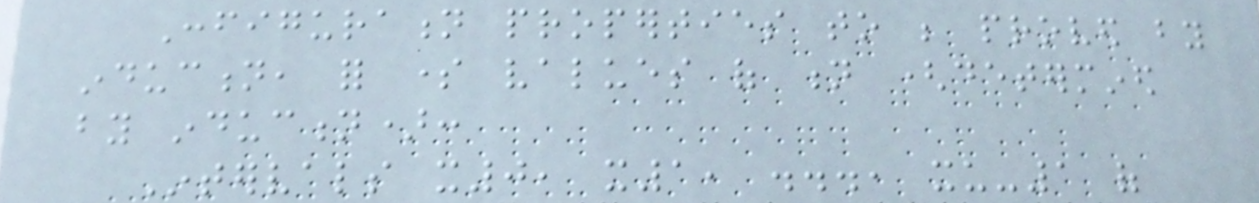Configuration properties to be proved by
induction, for some values of n (determined
by induction):
Intervals x0, x1, ..., xu-1 of
